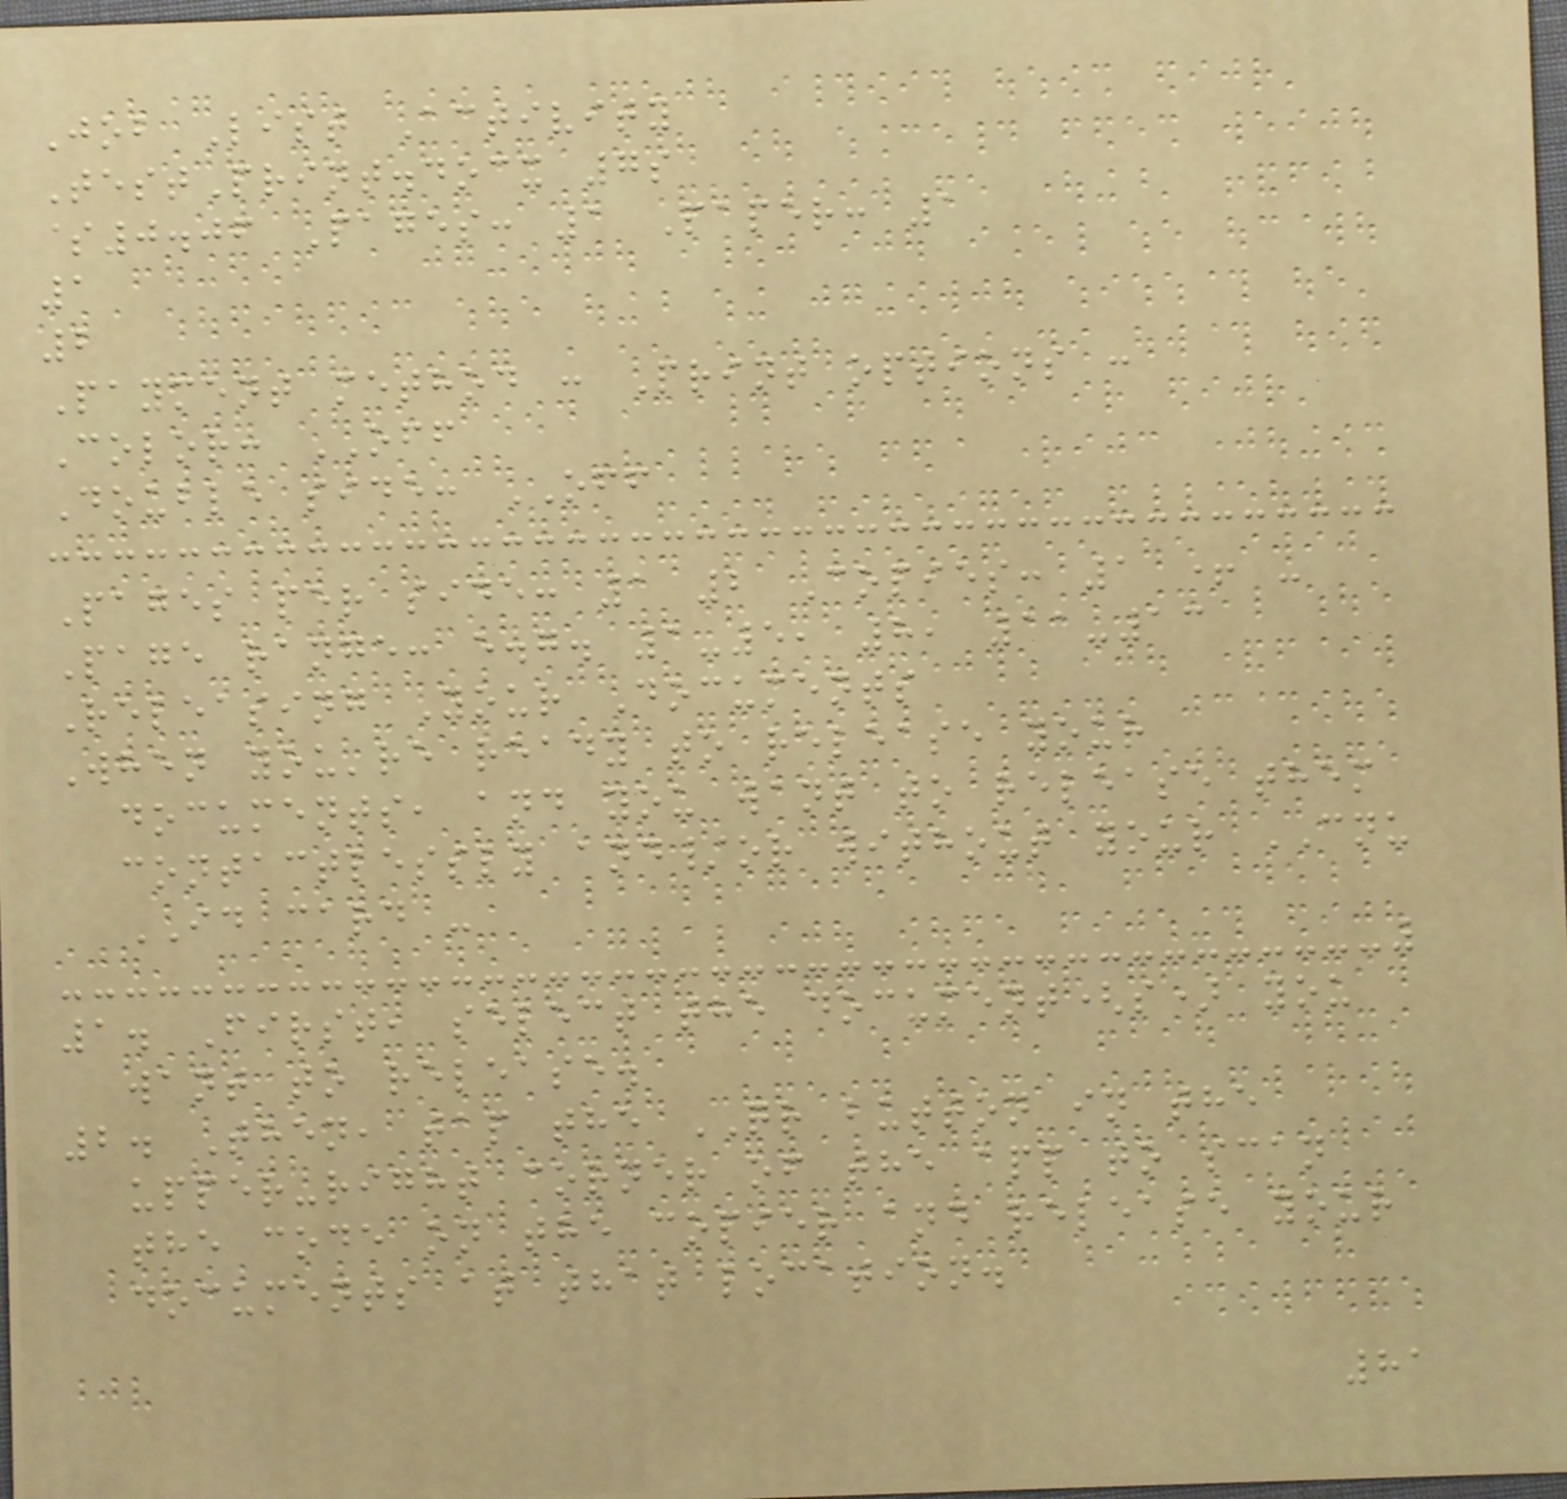Job List Activity
TestPrint.docx 7s
$0.06 Pages: 1 Paper: 1
1
2
Payment method : Print options :
Color: OFF
Double side: OFF
Pages per side: 1 2 Copies: 1 + -
Page range: e.g. 1-5, 8, 11-13
Releasing Your Documents
When you're ready to release your
documents, and you want to release them
contactlessly and/or without your CNU
ID card -
1. First, select the document(s) you
want to release.
2. Then, tap the QR button in the
upper-right corner of the app to scan
the code on the copier and release your
documents at that location.
81
